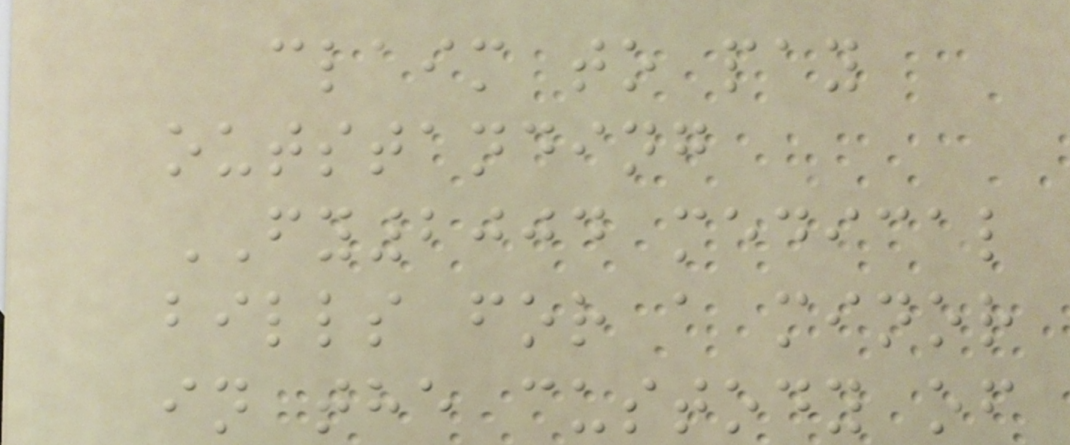claim to pay
outstanding
FY2004 medical
bills for a minor
in the custody of
